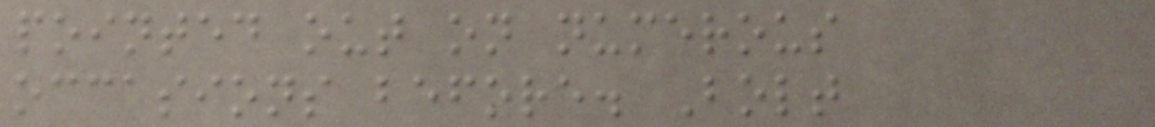pointed out on numerous
occasions before. Bolt
